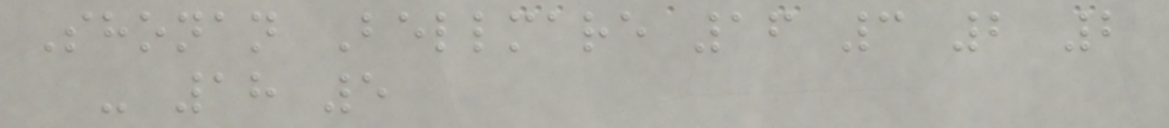Shonan Bellmare 16 3 2 2
- 18 5
